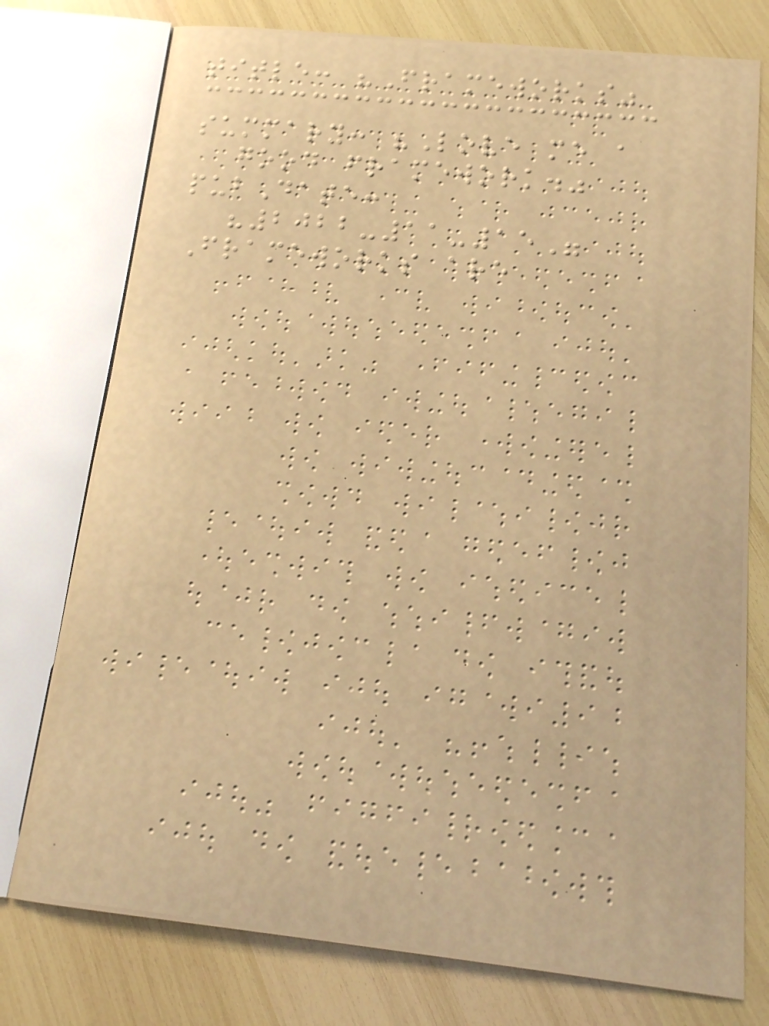title: "Frameworks"
summary: "Love me a
good framework."
pubDate:
"2022-11-15"
Frameworks are
